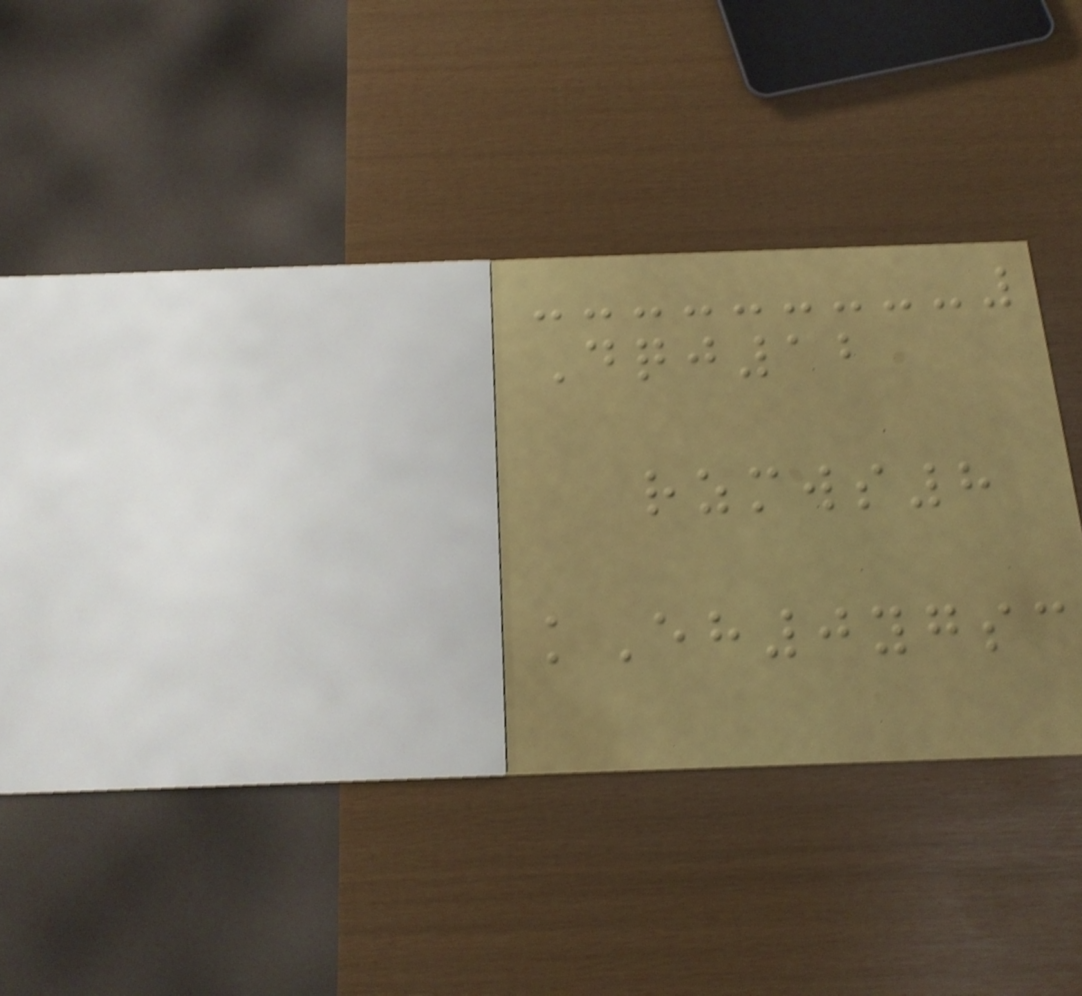Dqj12
rzmws8
kEh0ygsc
